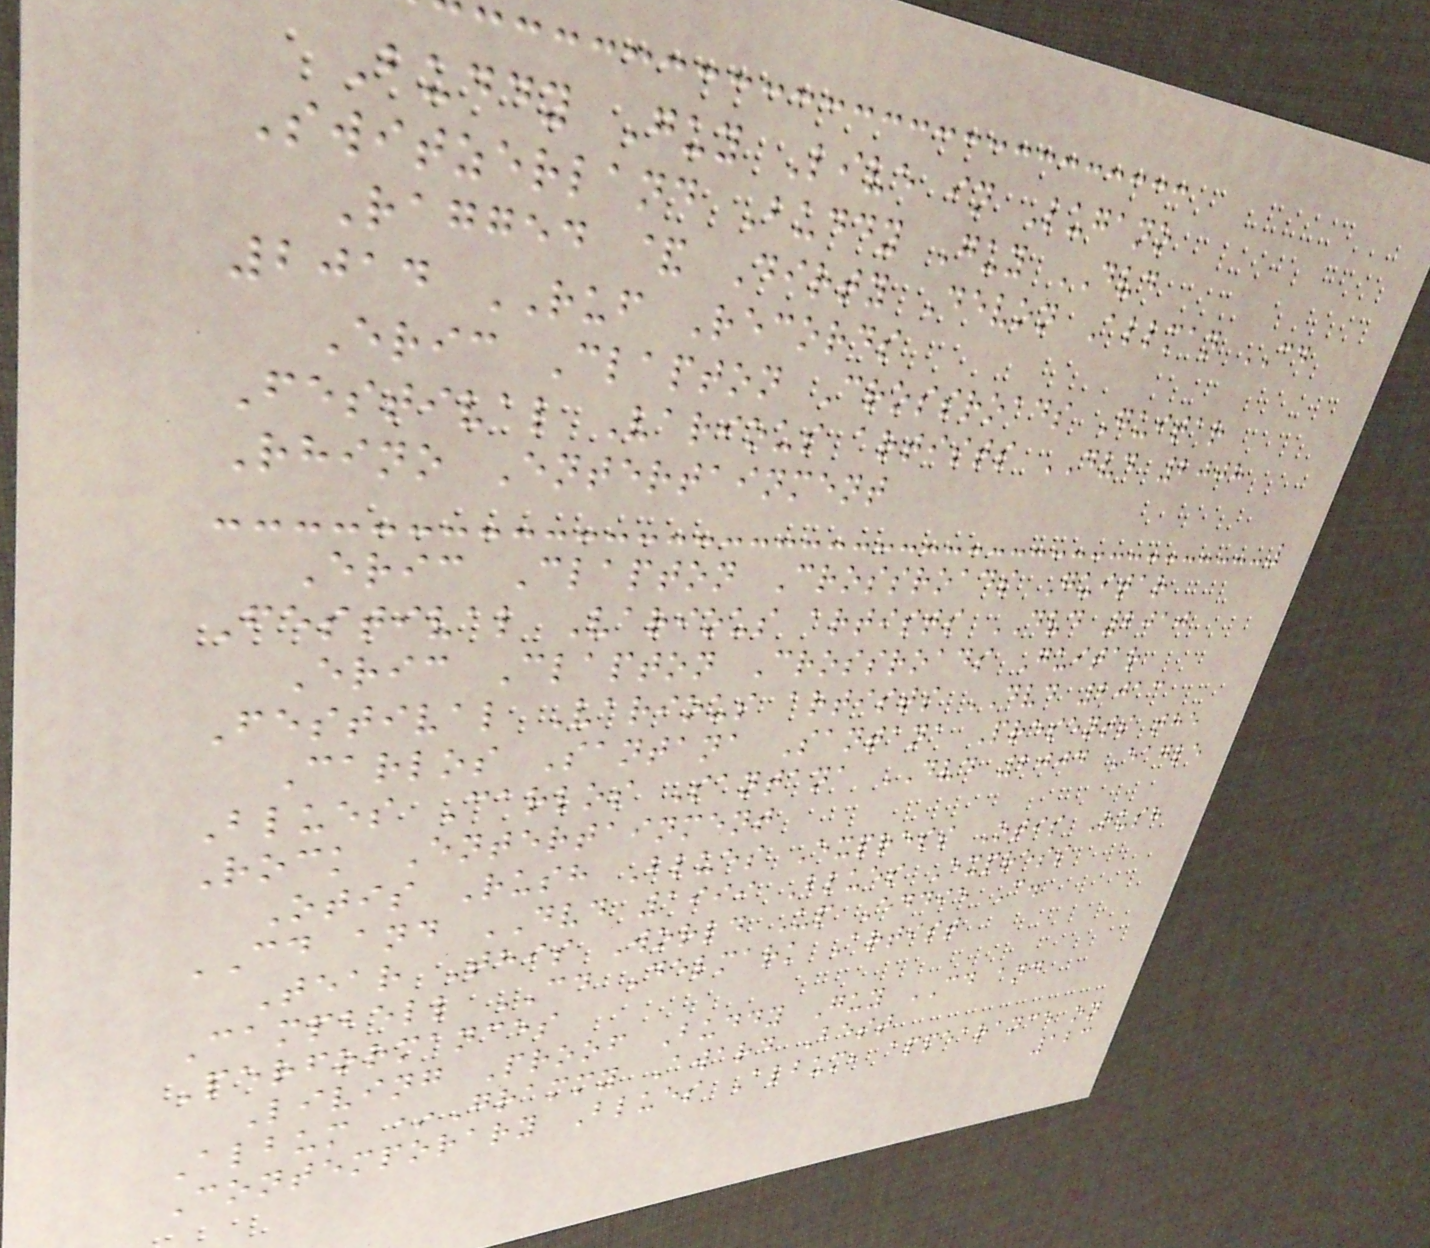Buddy Guy Live in Lugano
Switzerland Buddy Guy DVD
Ragged & Dirty Devon Allman CD
2014 RUF Records
Eric Clapton Crossroads Guitar
Festival Various artists DVD 2008
Rhino Entertainment
Eric Clapton Crossroads Guitar
Festival Various artists DVD 2010
Eric Clapton Crossroads Guitar
Festival Various artists DVD 2013
Carlos Santana Santana Presents the
Blues Carlos Santana DVD 2004 Eagle
Rock Entertainment
Otis Rush Blues Express Otis Rush
CD and DVD 1999 Blues Express
Tear This World Up Eddie C.
Campbell CD Delmark Artist
Performances
Living Proof Buddy Guy CD and
Album *Grammy Award Best
Contemporary Blues Album, appearance on
123
